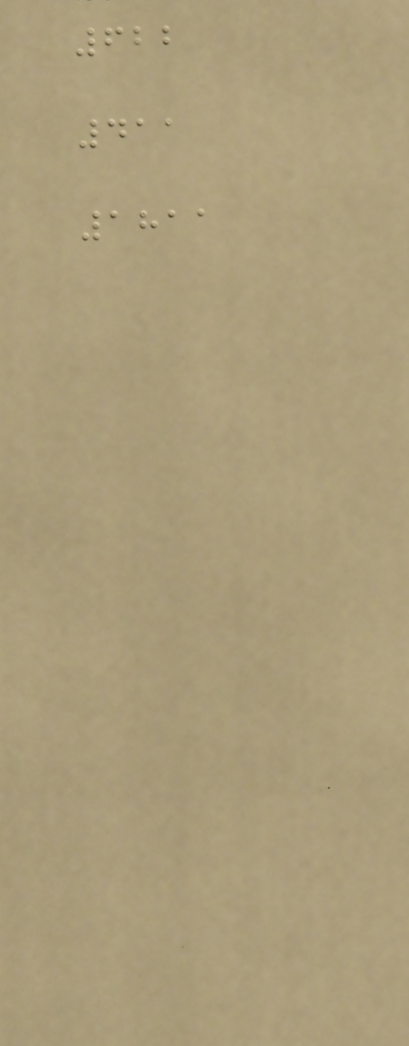622
411
1811
